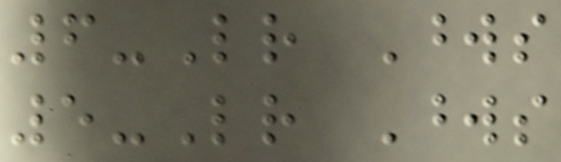6-Letter Words
5-Letter Words
